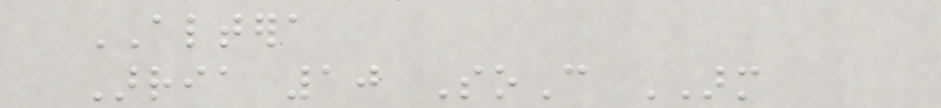ALTERA
Arria 10 SoC ARM
